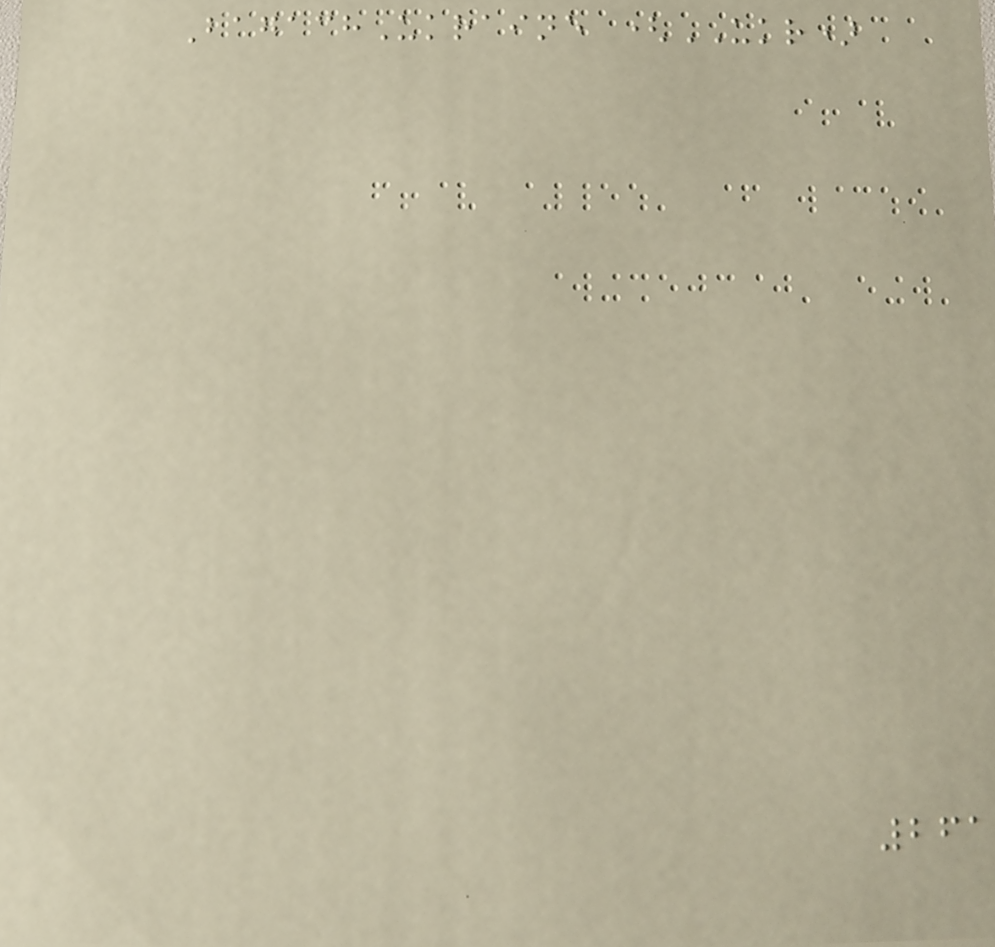BagachUkraine (UKR)
261
